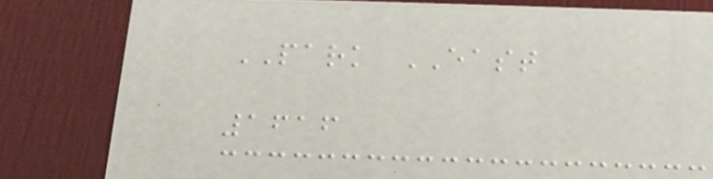PARK EAST
1616
